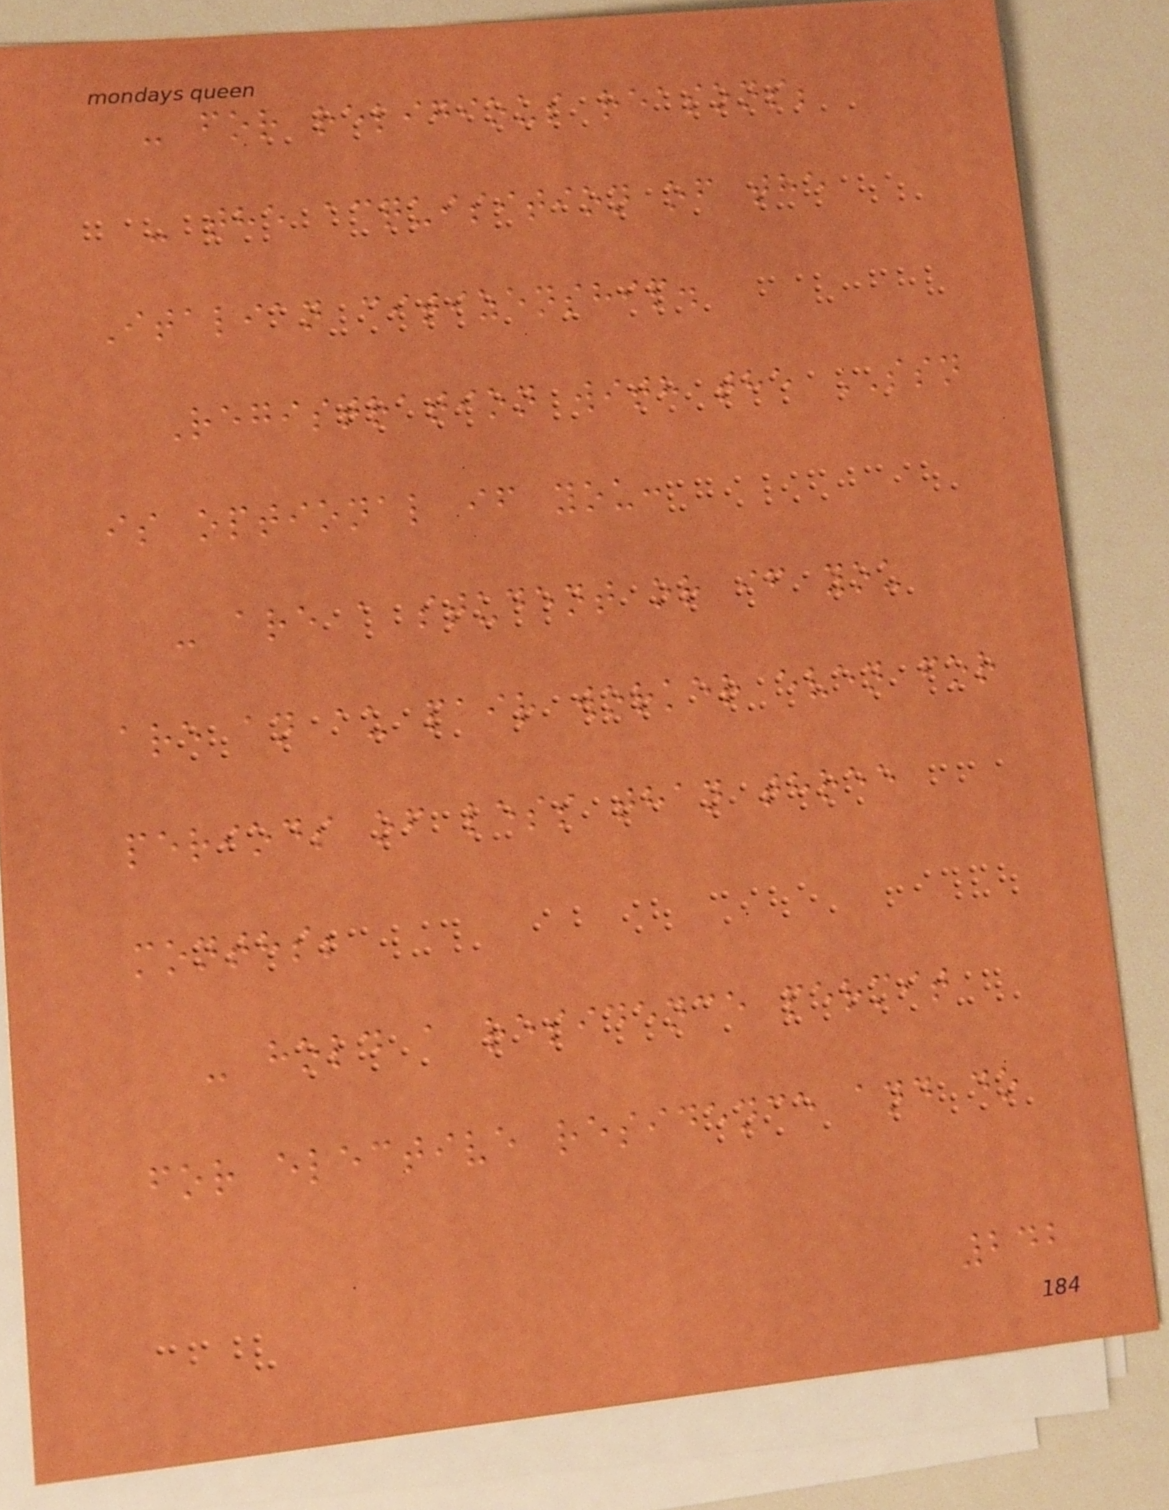- for religious reasons;
- the acquisition of the
Italian citizenship.
Registration with the SSN
is optional if you:
- are a student or if you
are an au pair worker even for
periods of less than three
months;
- hold a residence permit
for elective residence and do
242
